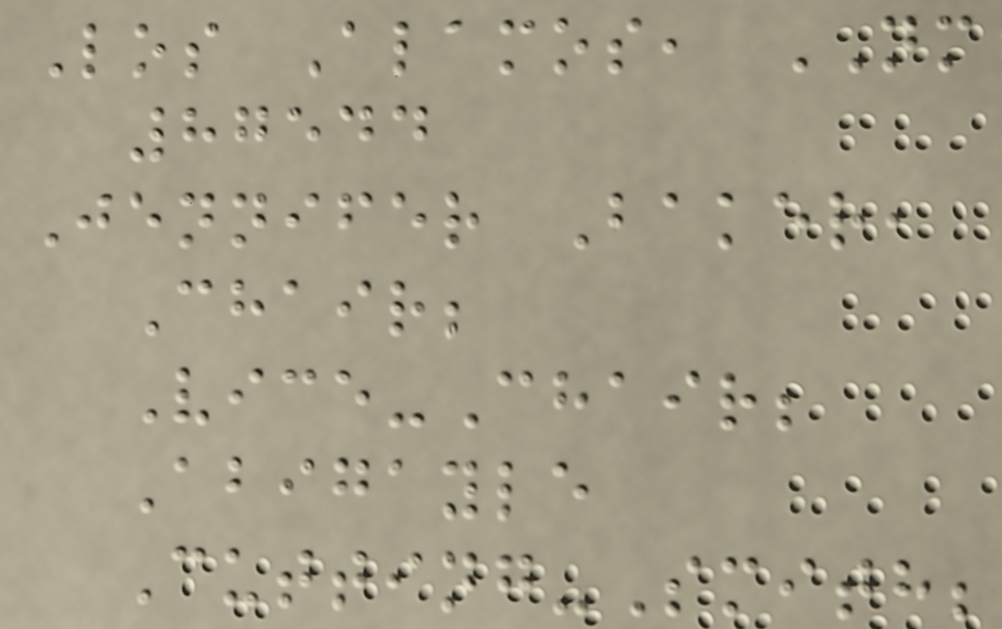Los Alamos, NM
87544
Jennifer Baker,
Chair;
Vice-Chair;
Abigayle
Cutting-Smith;
